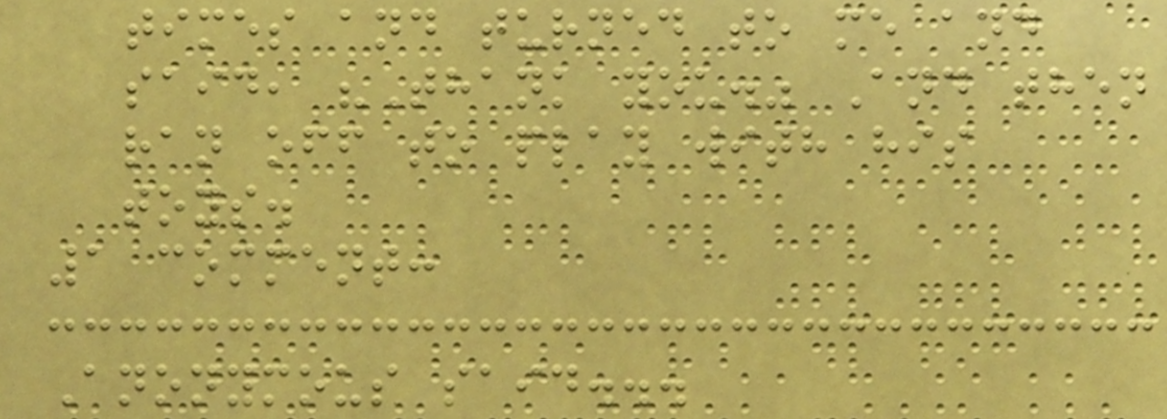times and turned to me and
said, "Thank you." And then
ran off to play with his
toys.
1 comment:
Anonymous said...
